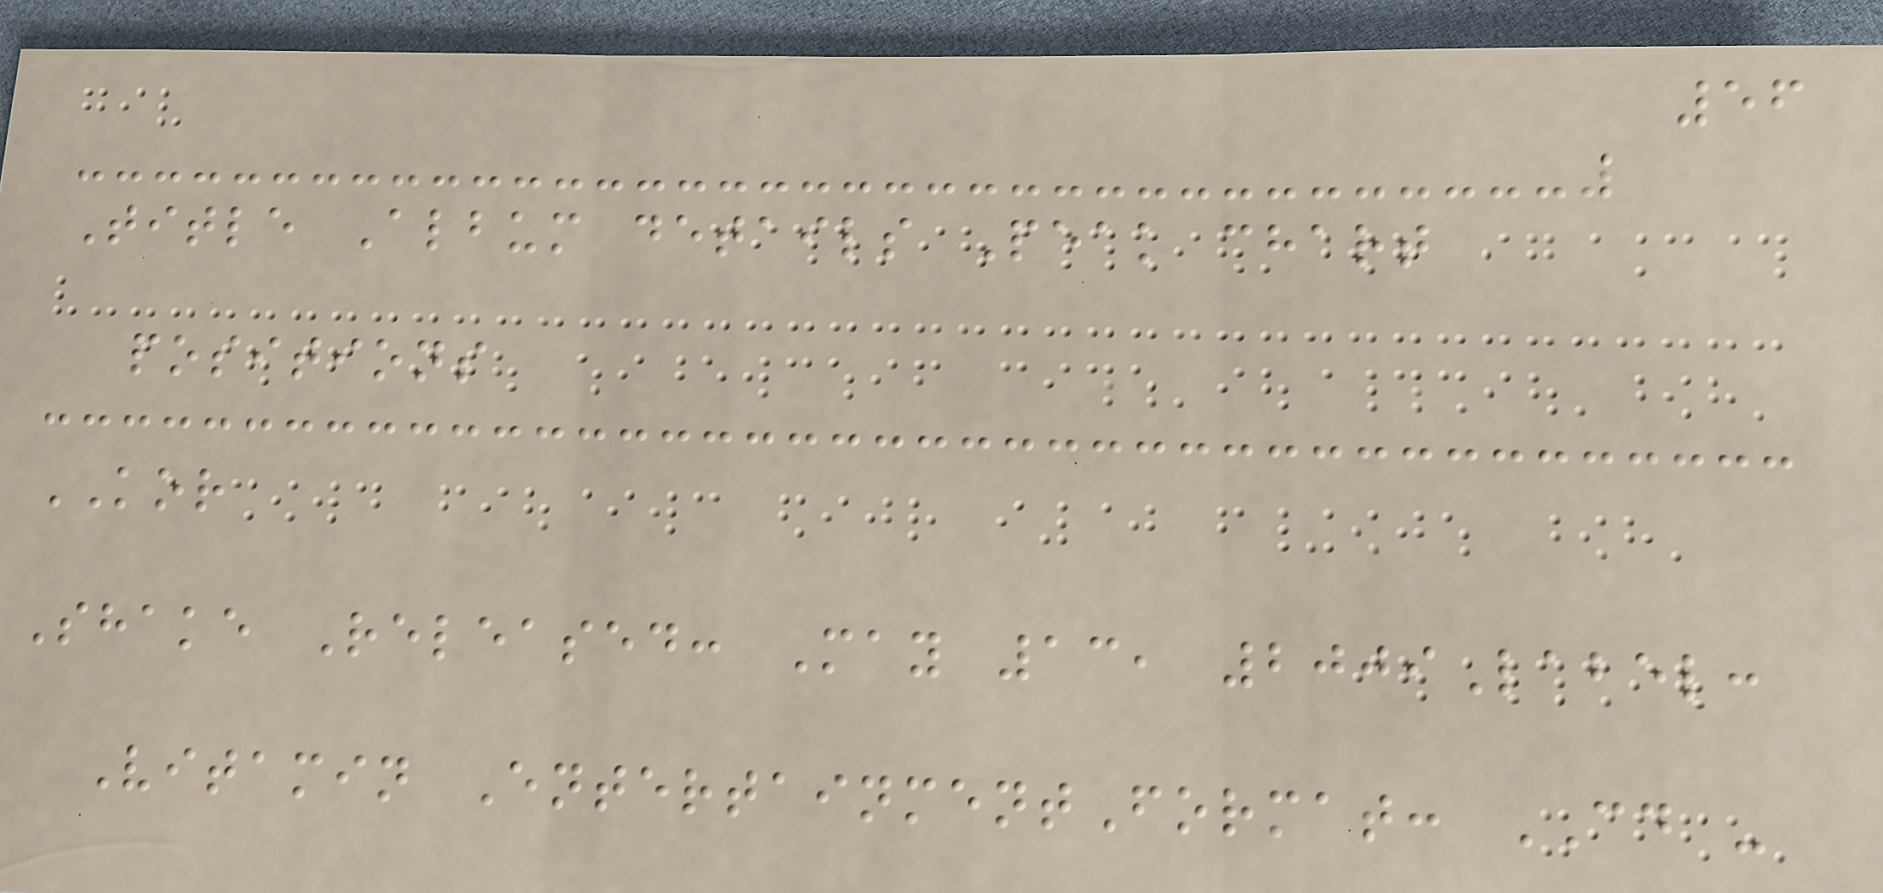56
Title Album details Peak chart
positions
KOR
Shake Released: May 13, 2009Label:
Vitamin EntertainmentFormat: CD -
